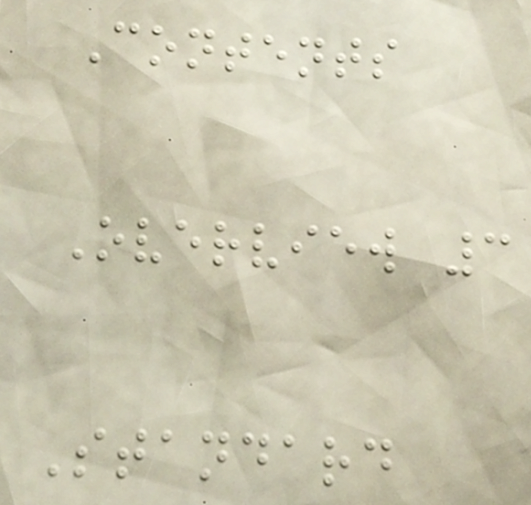Contents
Overview 3
Standard
